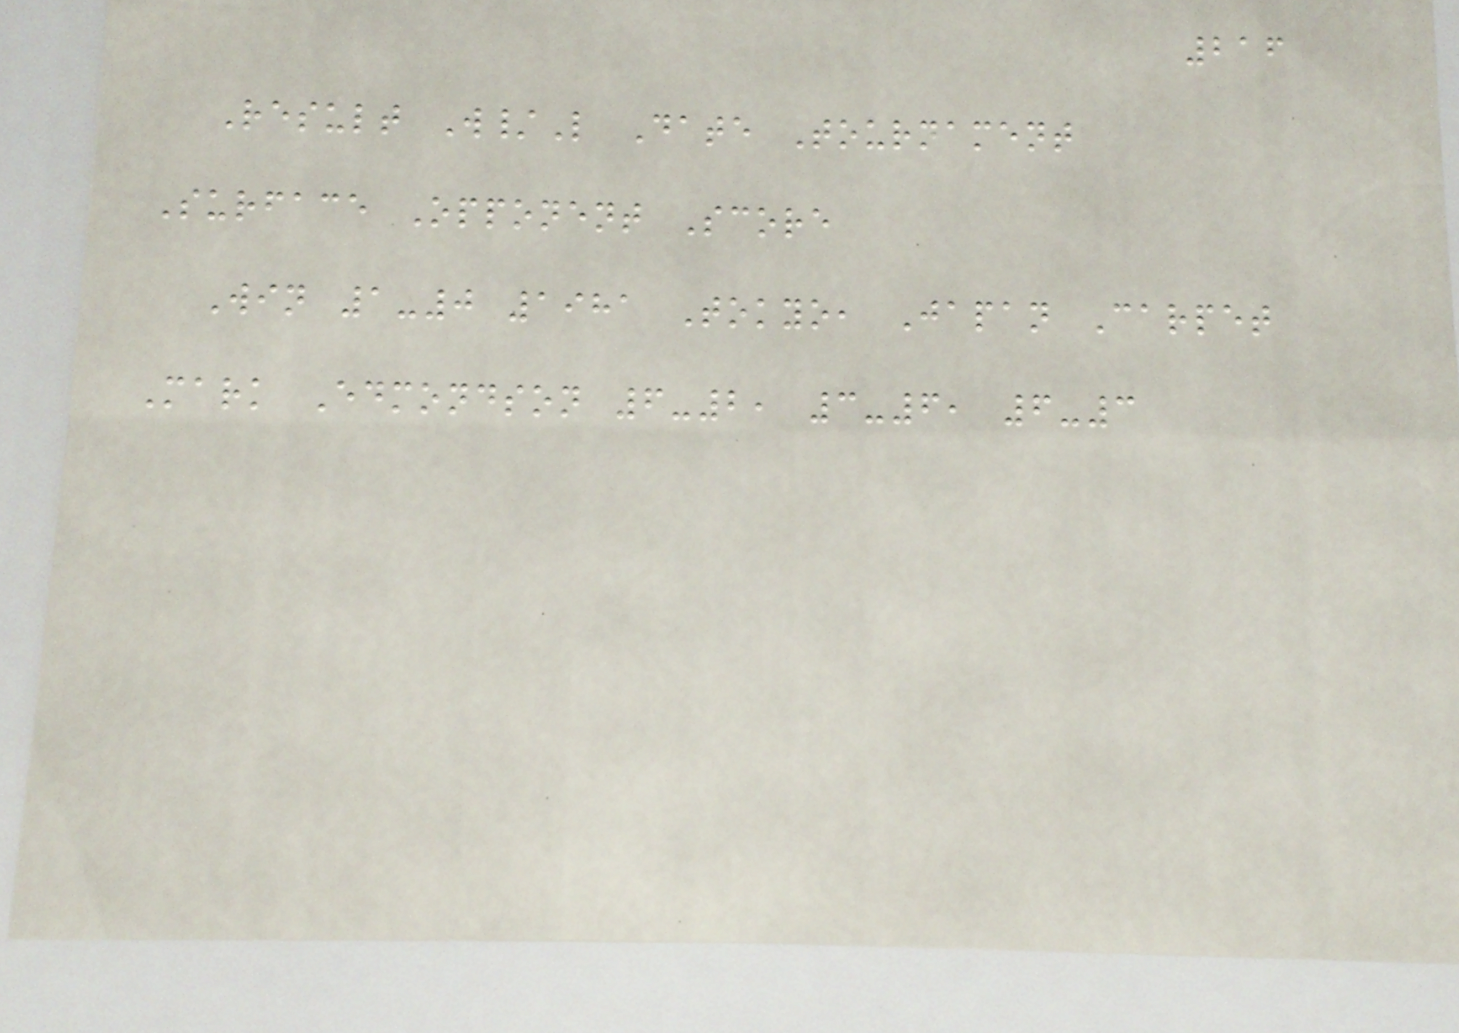216
Result W/L Date Tournament
Surface Opponent Score
Win 1-0 1981 Tokyo, Japan Carpet
Mark Edmondson 6-2, 3-6, 6-3
